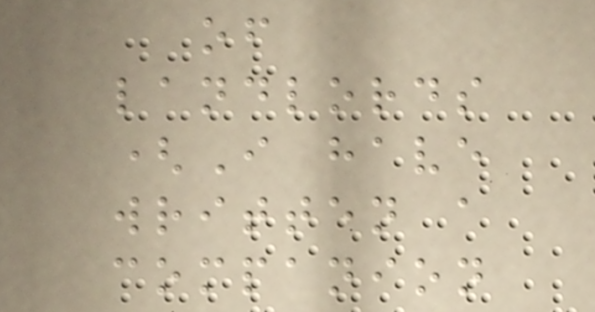of
landlords
(I have
written a
companion
